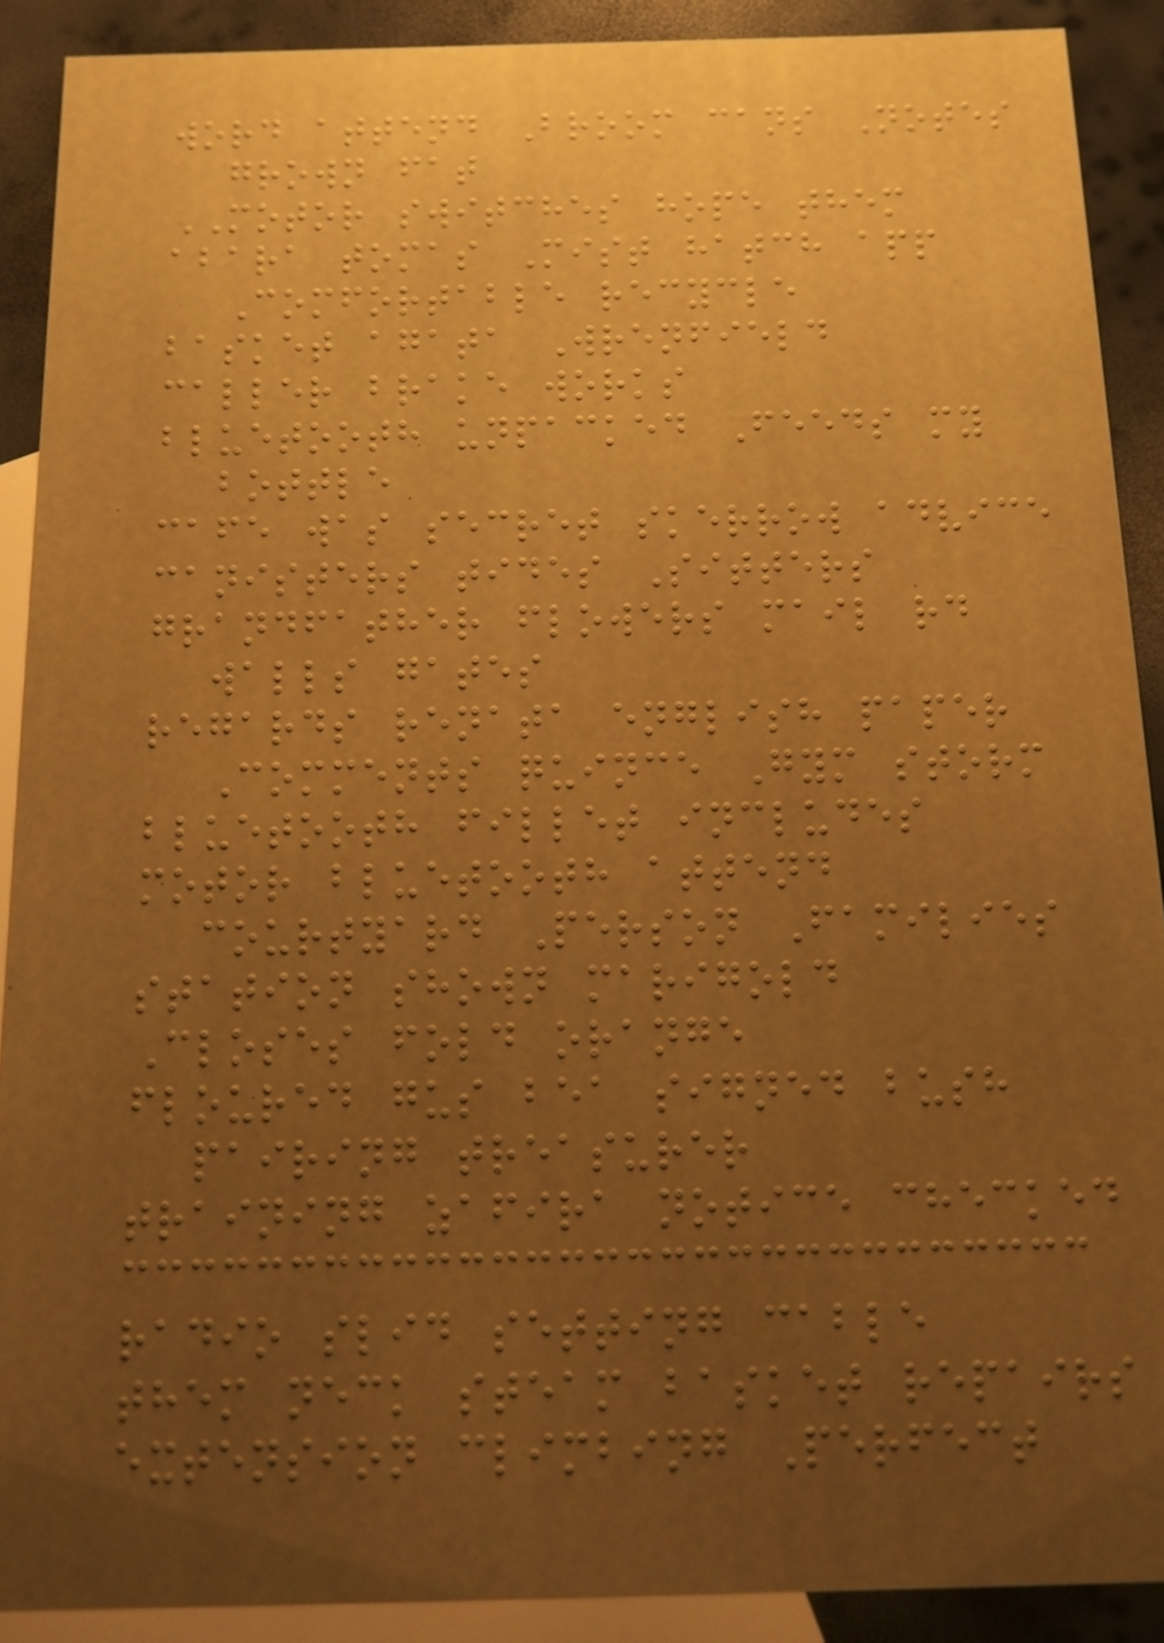word attend Broom cans Notes
grown fat
MOTOR switches hope them
abara tomas Mist hatch app
Comfortable recycle
basket agata Wrenfield
caller brake works
bluetooth unpacked Feeds my
bottle
cafe was secret skerrow advice
canisters tides Sitters
grandfather flowers mail rd
walls gates
regards renata english paper
Comments quince Gym storm
bluetooth fillet includes
motor bluetooth attend
courtyard Person Families
station shown marigold
Closes fold orange
floured gus bea signed bush
pairing treasurer
training zafira notice checked
radio slid setting cable
them neck steam basket repairs
extension climbing Perfect
